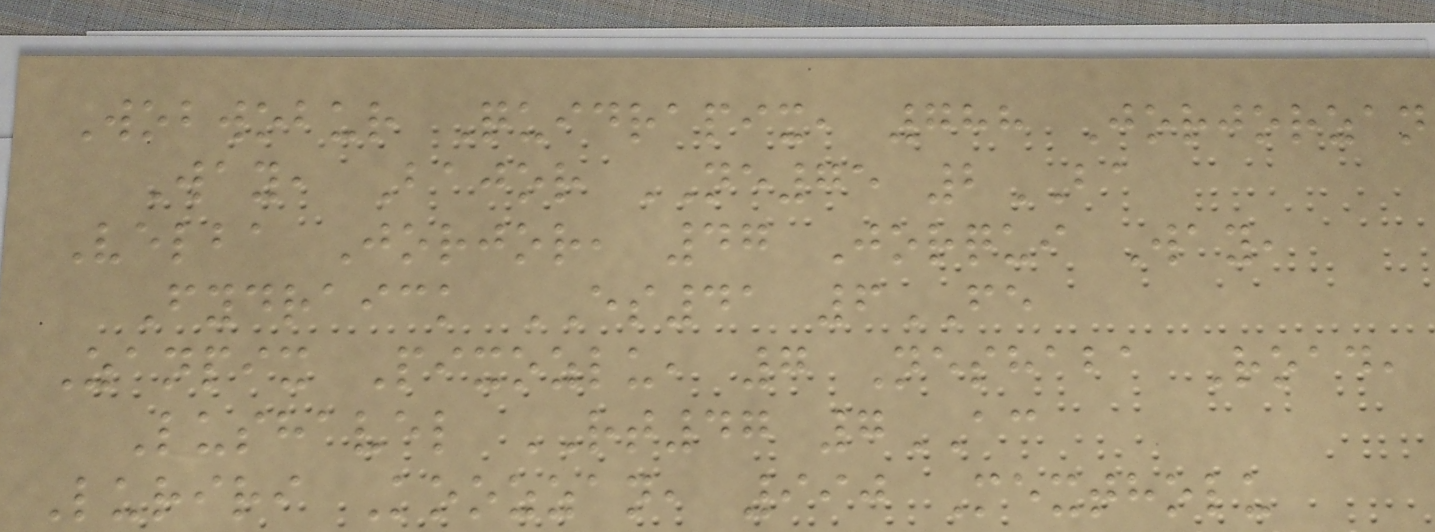Wobwobur Quidrapix, 788 Jorjorzan
Way, Bajor NE75 2BA
Velba Jorjor, 47 Jorqui Way,
Fydraick ES41 6FE
Zanpix Pixozlu, 7 Neshaba Road,
Lushavel RT47 7AC
Luriri Koozzan, 990 Mextholu
